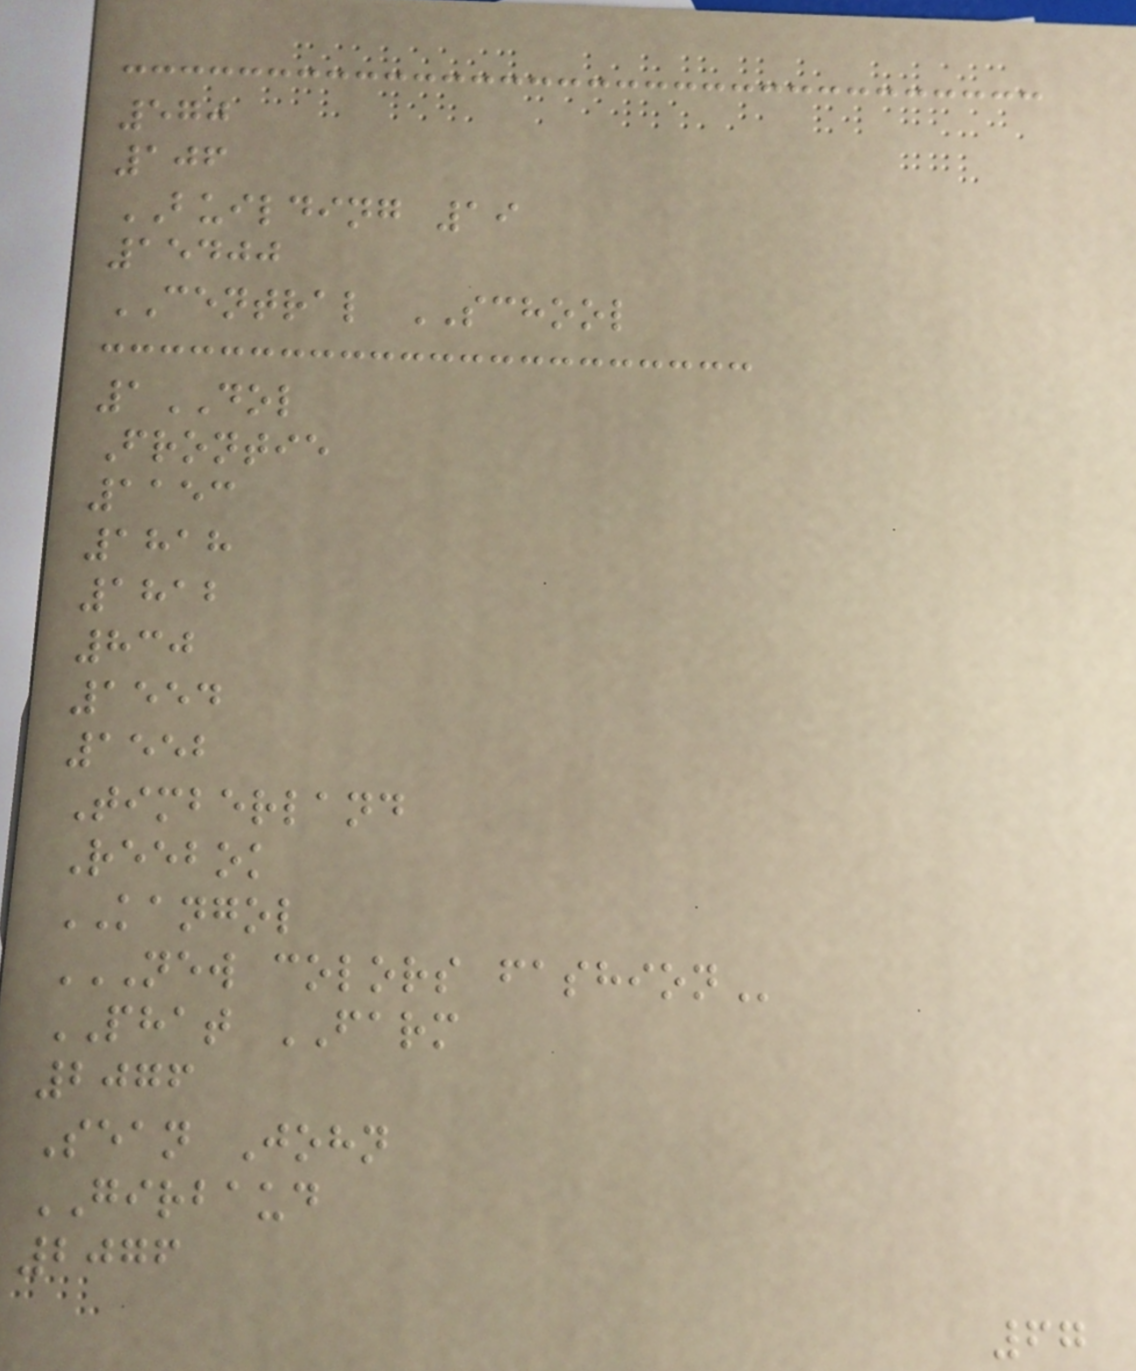570
106
BUILDING 19
15400
CENTRAL SCHOOL
1DOL
Frontie
1153
1818
1812
830
1554
1552
Timberland
Reebok
KANGOL
NEW COLORS FASHION
PHAT FARM
2076
Sean John
GIRBAUD
2076
67
